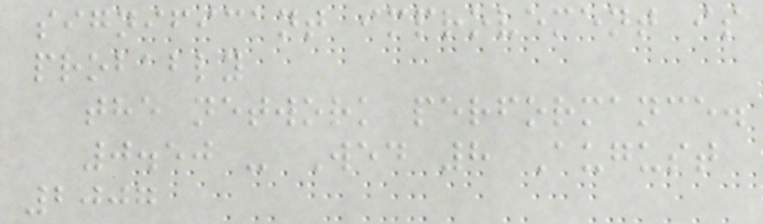significant improvement is
probably
the network performance.
0.50 - Wed 8 August
2007
